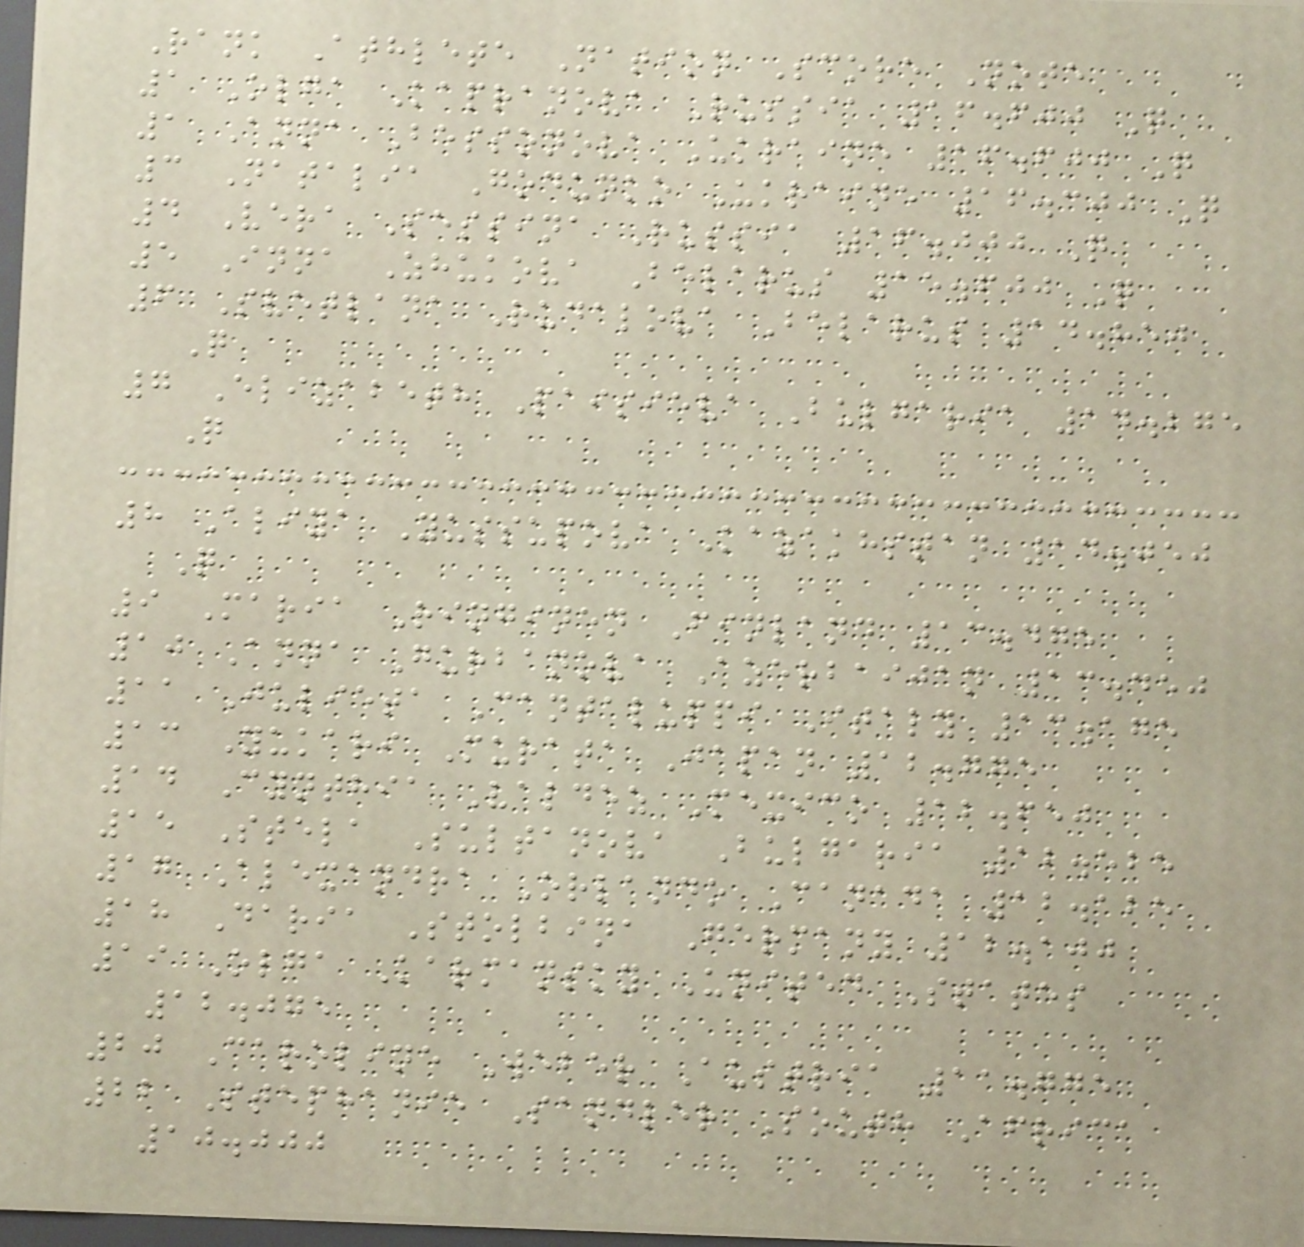Rank Athlete Nation Score Note
1 Olga Kapranova Russia 16.600 Q
1 Anna Bessonova Ukraine 16.600 Q
3 Natalia Godunko Ukraine 16.300 Q
4 Vera Sessina Russia 16.000 Q
5 Inna Zhukova Belarus 15.600 Q
6 Svetlana Rudalova Belarus 14.850
Q
7 Elizabeth Paisieva Bulgaria 14.275
Q
8 Aliya Yussupova Kazakhstan 14.050
Q
9 Maria Ringinen Finland 13.475
10 Anna Gurbanova Azerbaijan 13.450
11 Julieta Cantaluppi Italy 13.175
13 Yukari Murata Japan 12.775
14 Cynthia Valdez Mexico 12.650
15 Stela Sultanova Bulgaria 12.525
17 Alexandra Orlando Canada 12.125
18 Daria Stolbina Germany 12.100
19 Olga Karmansky United States
12.075
20 Caroline Weber Austria 11.775
22 Stephanie Sandler South Africa
10.000
